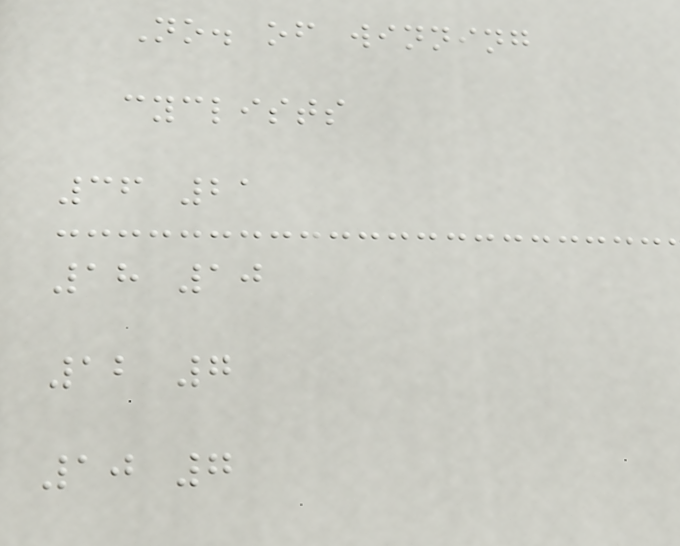No. of winning
cyclists
36 21
18 10
12 7
10 7
